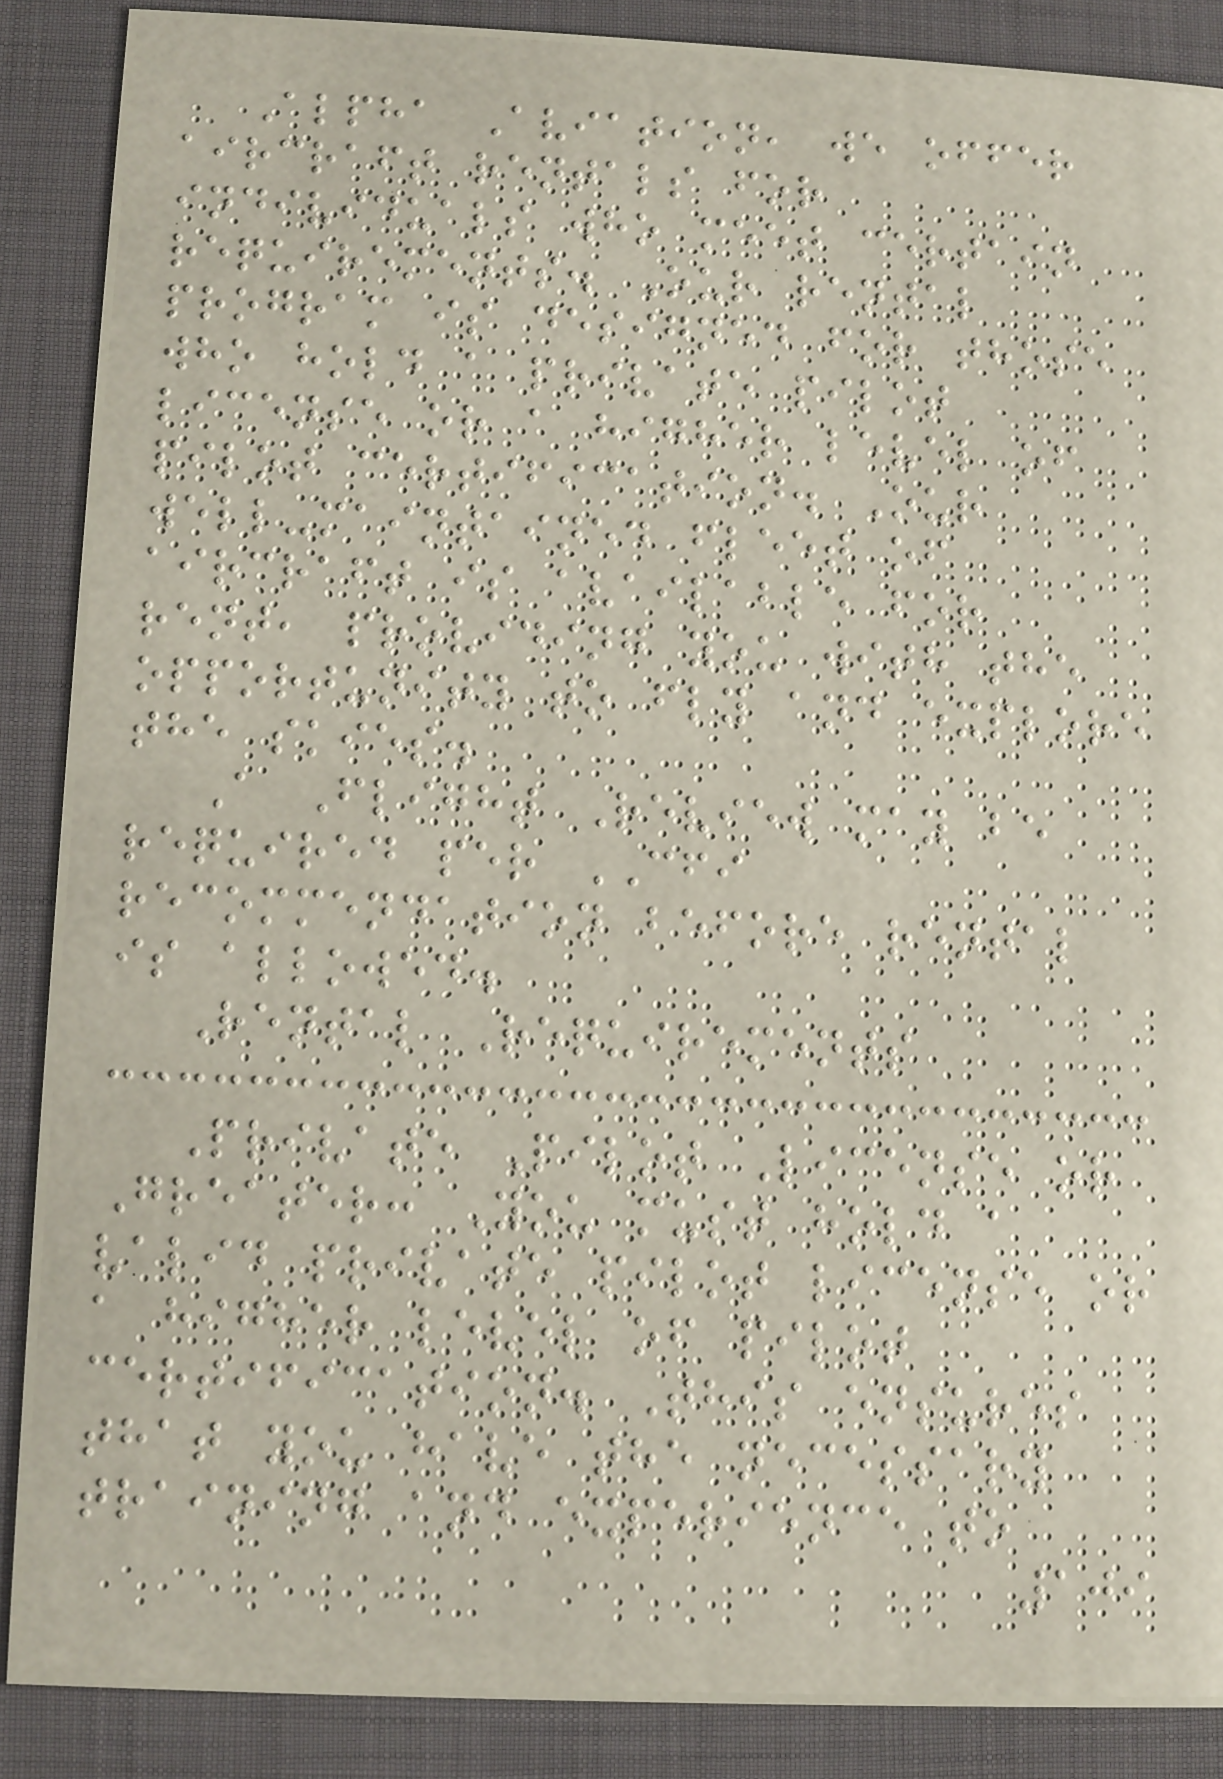Alpha Aviation, we offer
aircraft rentals for
individuals who meet certain
requirements. Our rental
program is designed for those
who hold a private pilot
license or a higher level of
pilot certification. Our
well-maintained fleet of
aircraft is available for
rent, providing you with the
opportunity to fly and explore
the skies.
A Flight Review may be
required per CFI
recommendation before rental
is allowed.
Rental Requirements
Private Pilot License or
Greater: You must hold a
valid private pilot license or
a higher level of pilot
certification. This ensures
that you have the necessary
training and experience to
109
